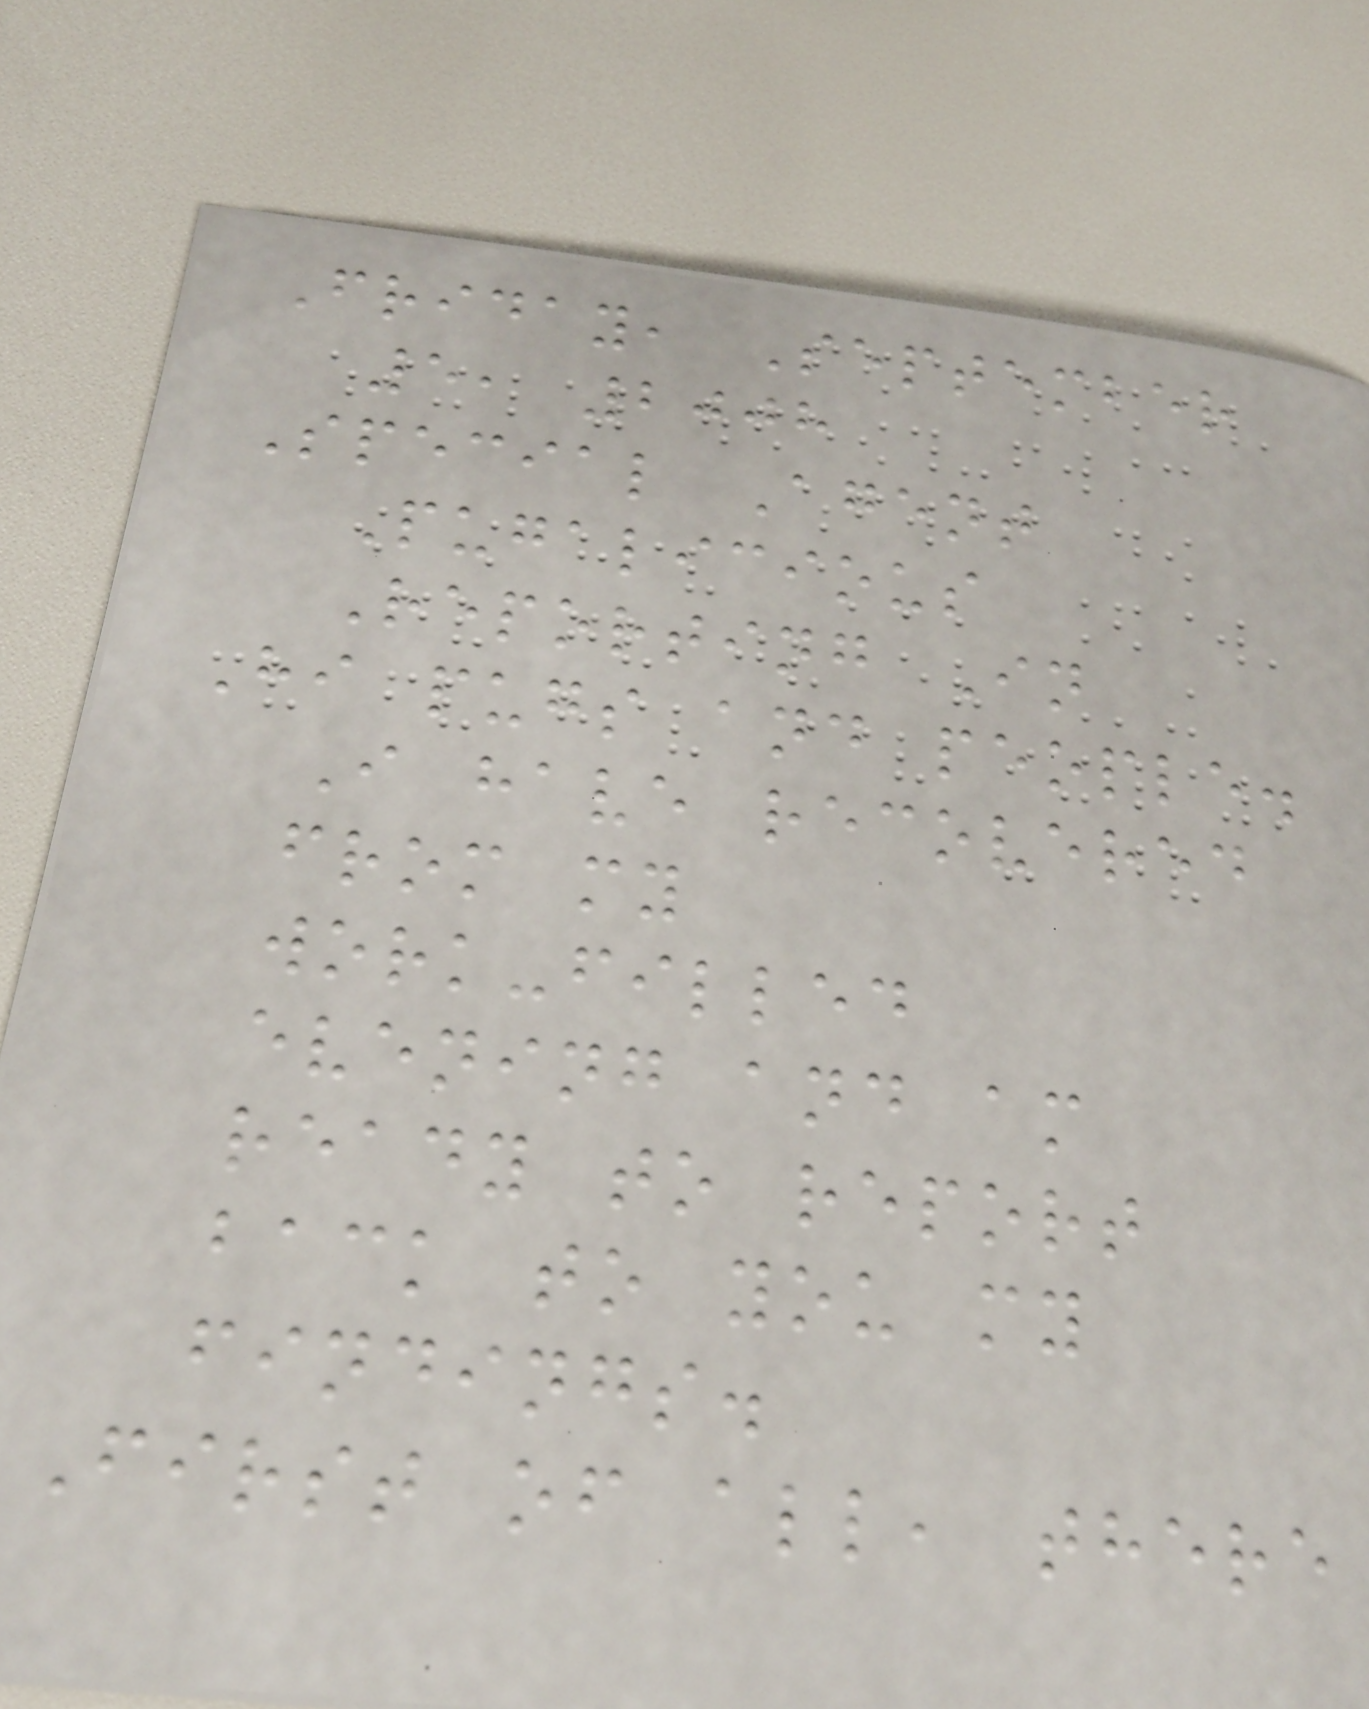Friday, September
5, 2008
Special Agent
Pugalicious
Reporting In
Hi pugs and people.
I have recovered
from my
work-filled
evening and am
ready to report
back to you my
findings.
First of all, there
